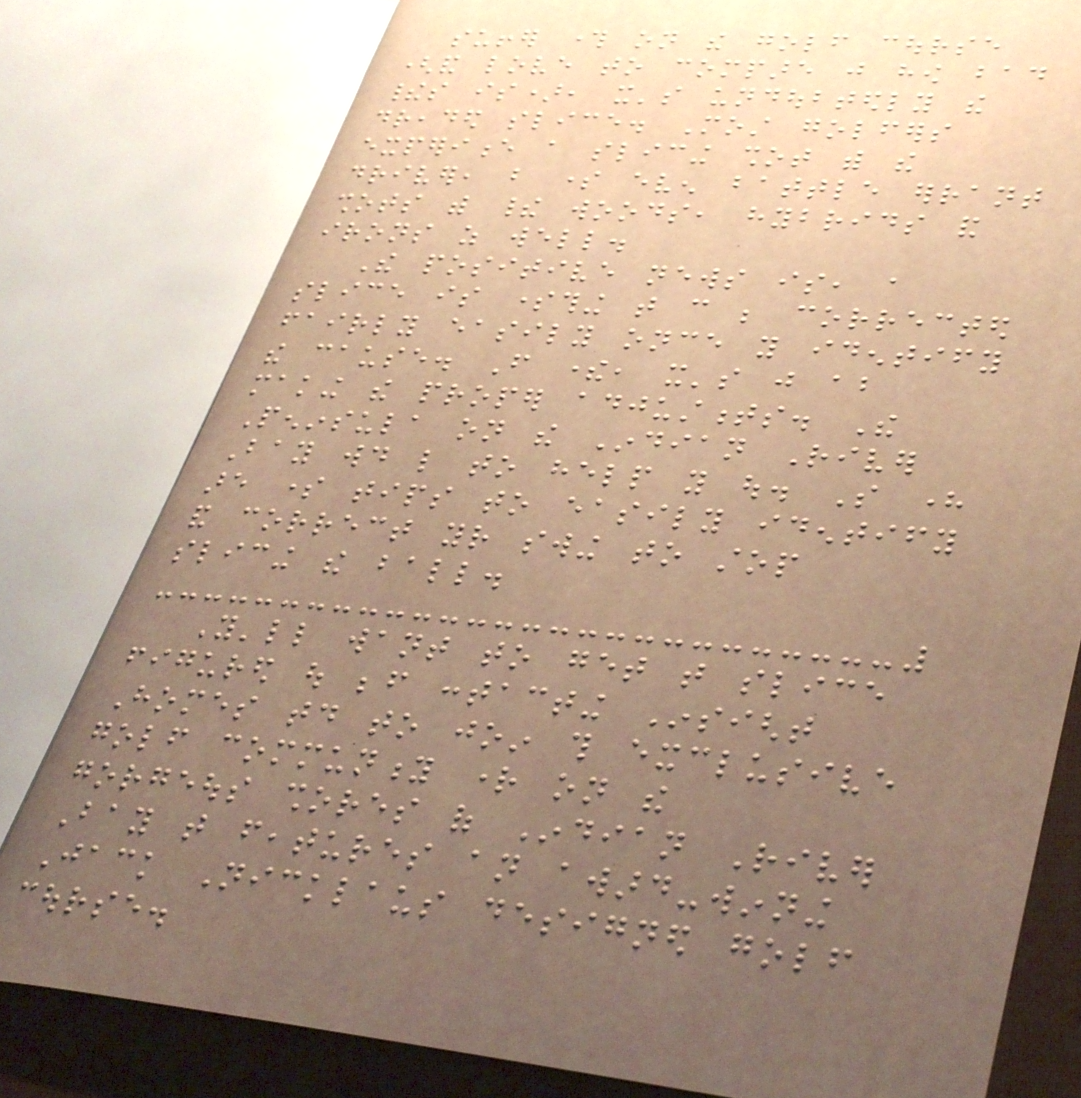suffer through on the golf course
(and love to compare just how bad
theirs is), it's undoubtedly the
dreaded slice. Most golfers
experience a slicing shot with the
driver, but some even battle errant
shots with their woods, hybrids and
irons as well.
The positive news is, a
slice is something that can be corrected
fairly easily once you identify
the cause. From there, it's just about
making the proper adjustments. The
Peninsula on the Indian River
Bay would like to help you out. So here
are some tips to easily identify
and correct your swing to stop
slicing the ball.
You'll want to get that slice
figured out before contacting Insight
Homes today to join this exclusive
golf community right on the
gorgeous shores of Indian River
Bay that features an award-winning
Jack Nicklaus designed golf
course.
